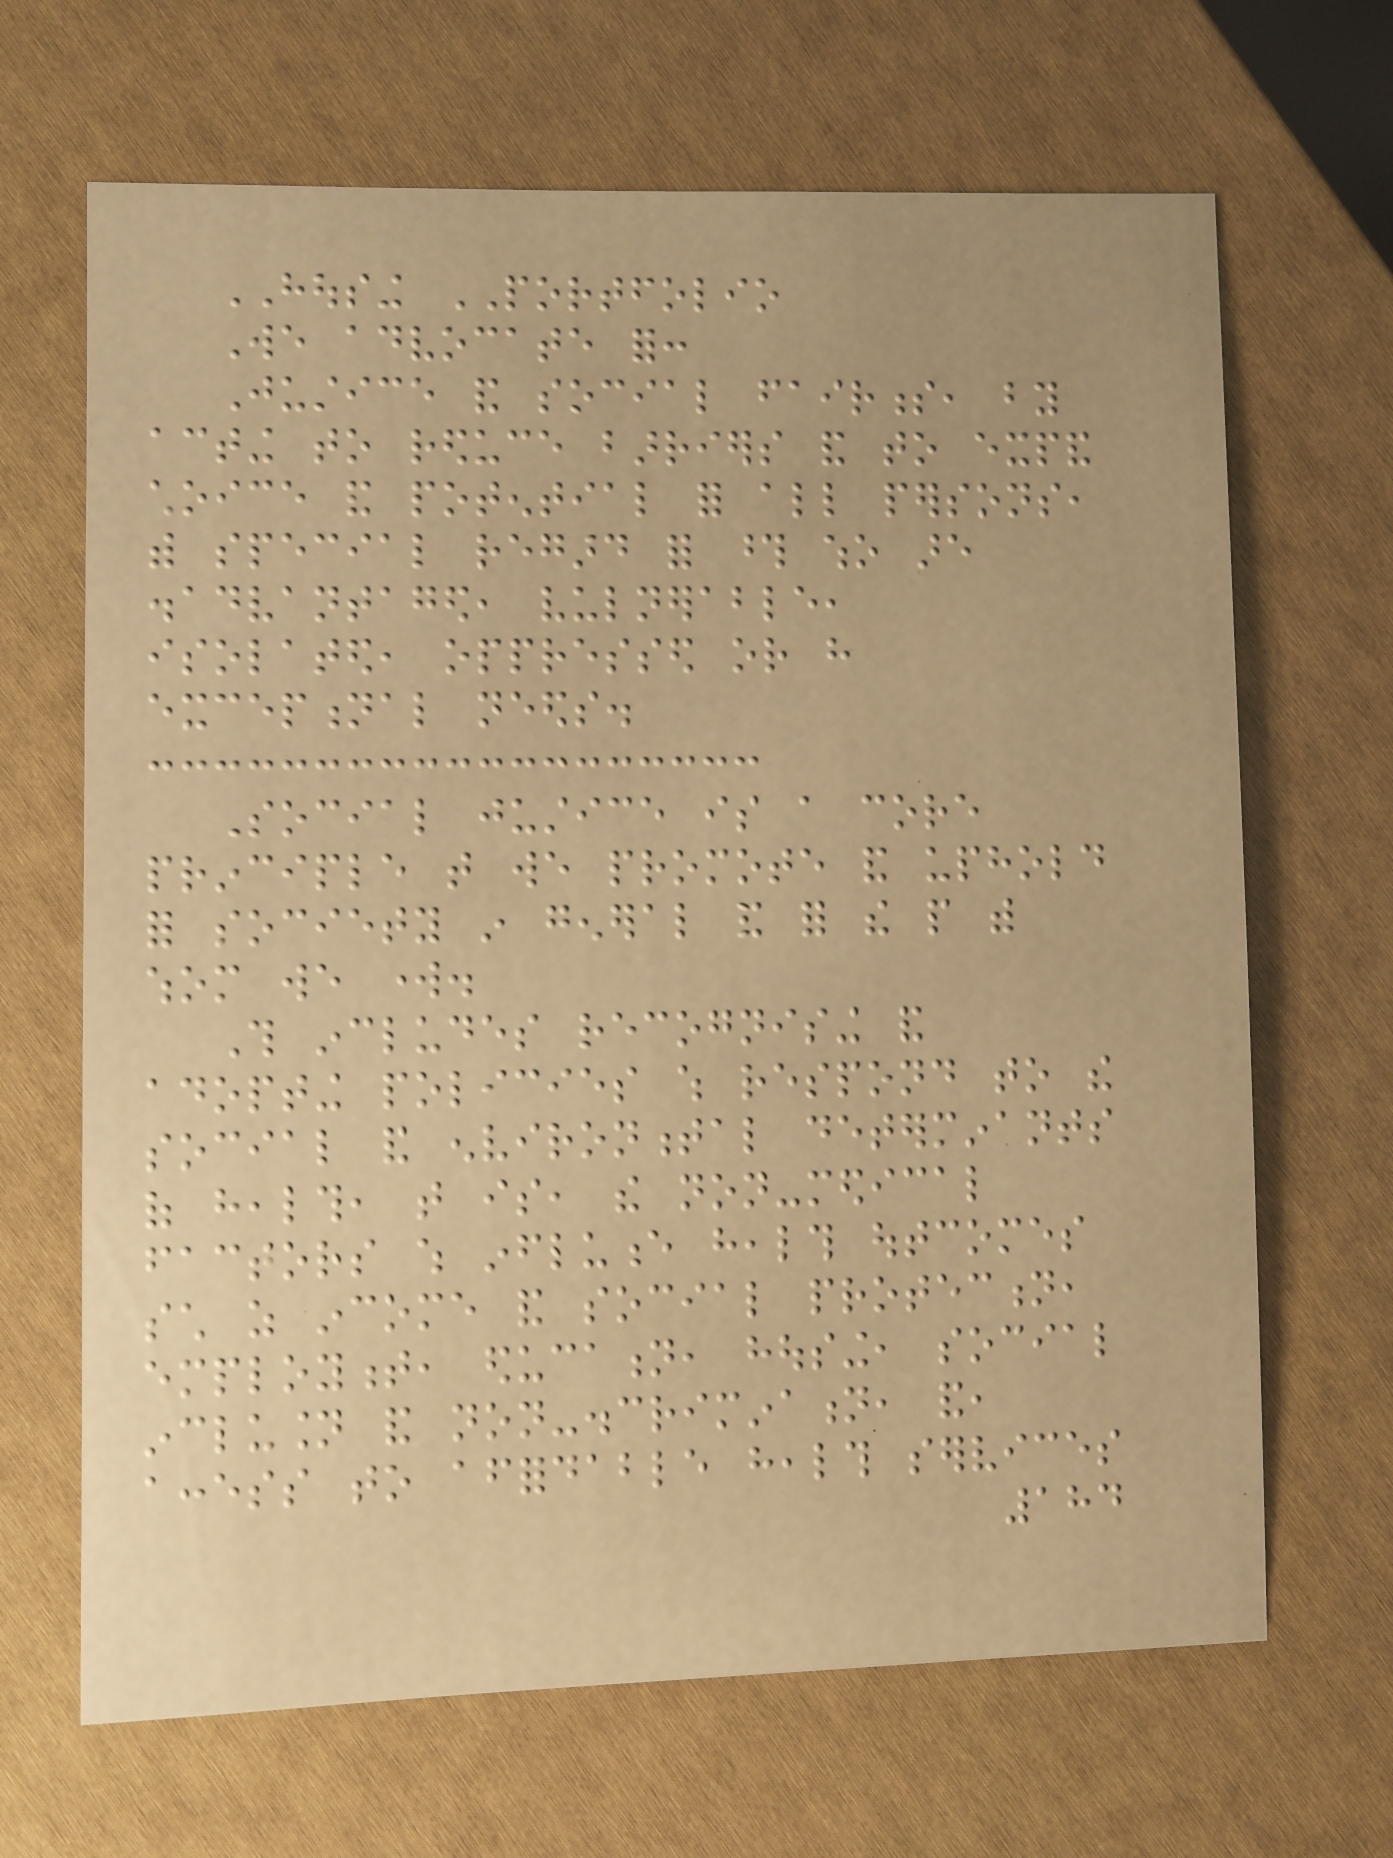HOUSING PORTFOLIO
We advocate for:
Justice and social fairness, by
acting to reduce barriers and to expand
choice and potential for all persons,
with special regard for those who are
disadvantaged, vulnerable,
isolated, oppressed or have
exceptional needs.
Social justice is a core
principle that we promote and uphold
for society in general and for the people with
whom we work.
This includes recognising and
adopting policies which respond to the
social and environmental determinants
of health, that is, the non-medical
factors which influence health outcomes
such as income and social protection,
employment, education, housing, social
inclusion and non-discrimination, and,
access to affordable health services
184
